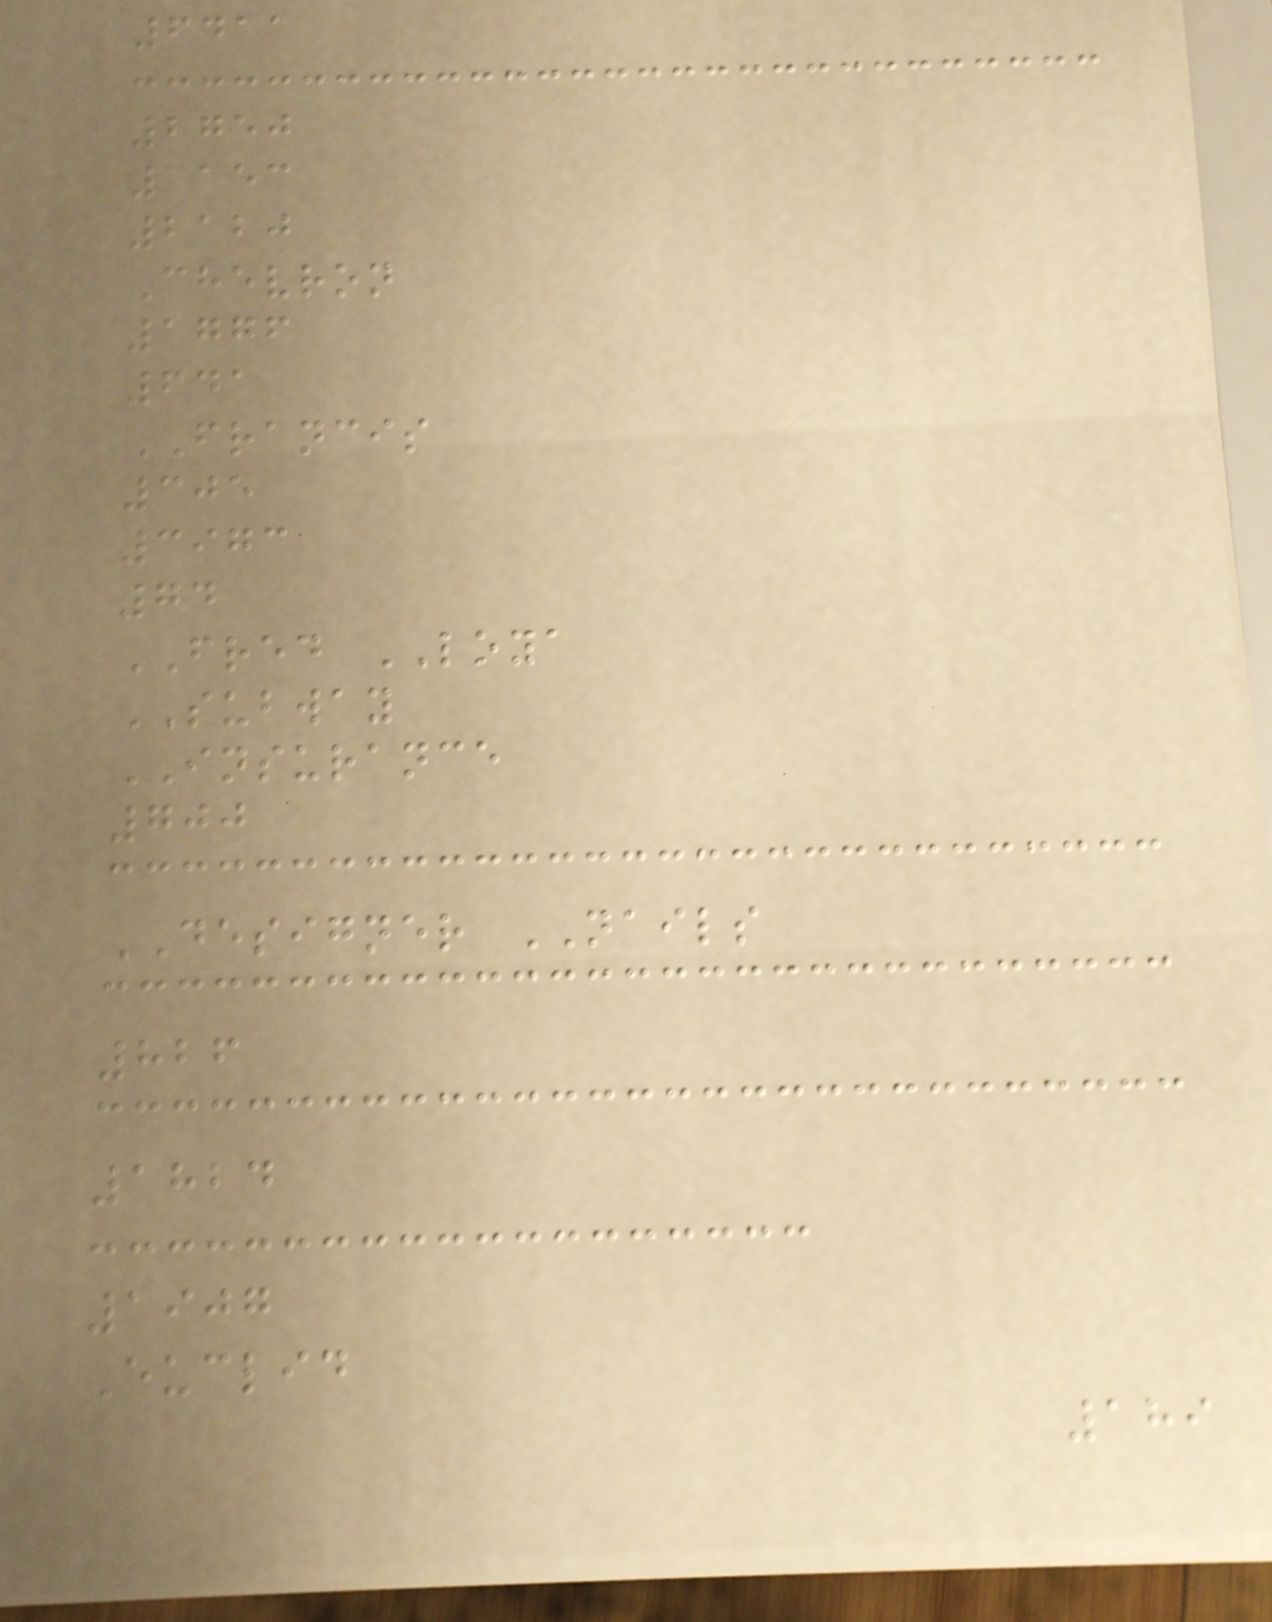6411
2750
1153
2120
Chevron
1776
641
FRANCIS
305
3973
74
FRED LOYA
SUBWAY
INSURANCE
700
DESIGNER NAILS
826
1824
1907
Euclid
189
